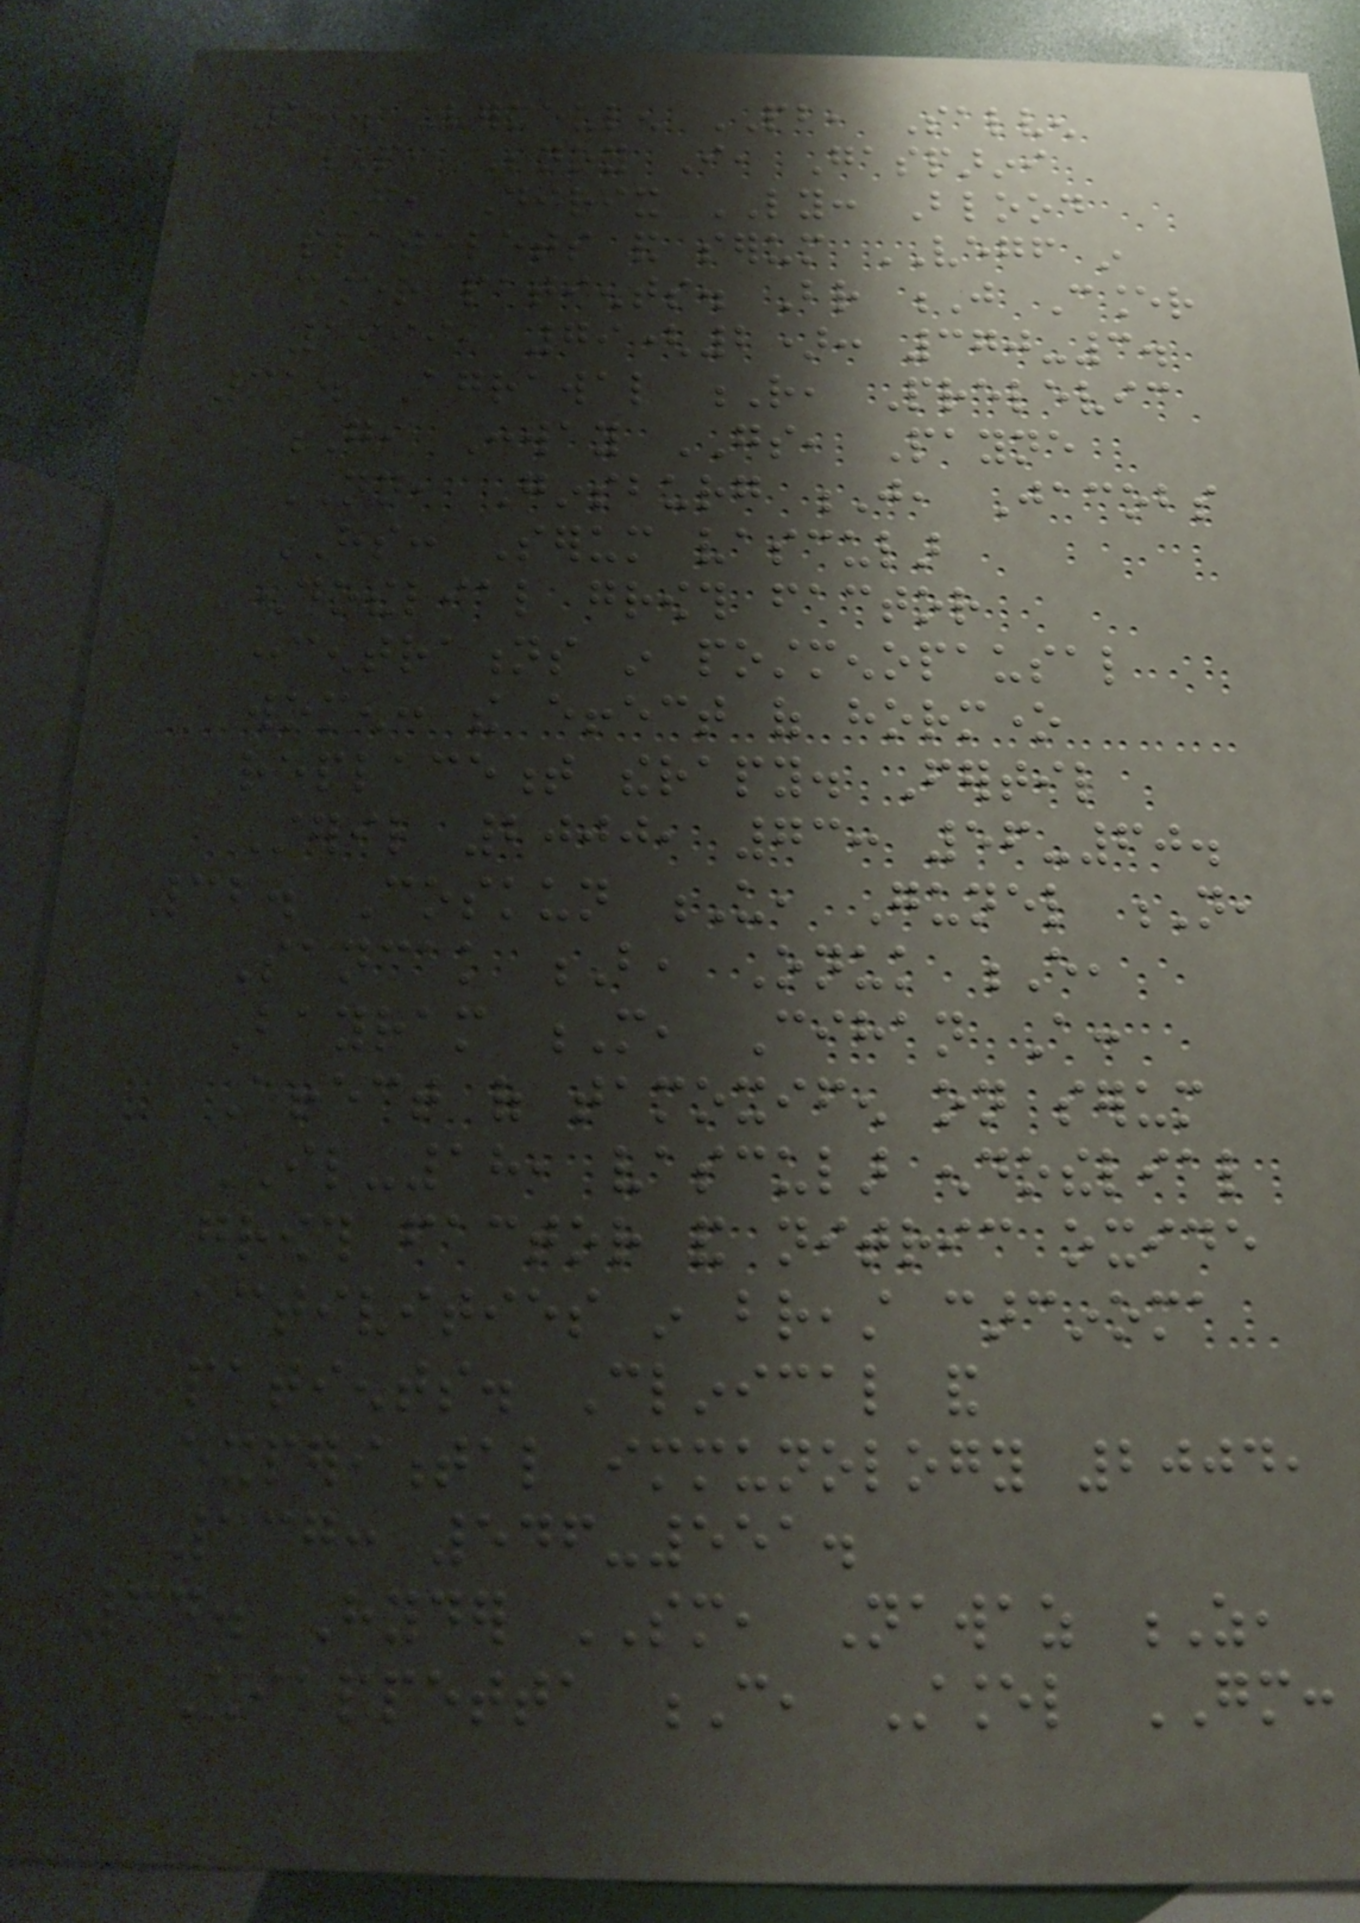30. Vermeulen PB, Salven
P, Benoy I, Gasparini
G, Dirix LY: Blood
platelets and serum VEGF in
cancer patients. Br J Cancer
1999, 79(2): 370-3.
31. Agrawal R, Prelevic
G, Conway GS, Payne
NN, Ginsburg J, Jacobs
HS: Serum vascular
endothelial growth factor
concentrations in postmenopausal
women: the effect of hormone
replacement therapy. Fertil
Steril 2000, 73: 56-60.
32. Coskun U, Gunel N,
Sancak B, Onuk E,
Bayram M, Cihan A:
Effect of tamoxifen on serum
IL-18, vascular endothelial
growth factor and nitric oxide
activities in breast carcinoma
patients. Clinical and
experimental immunology 2004,
137: 546-551.
34. Hyder SM, Nawaz Z,
Chiappetta C, Stancel GM:
